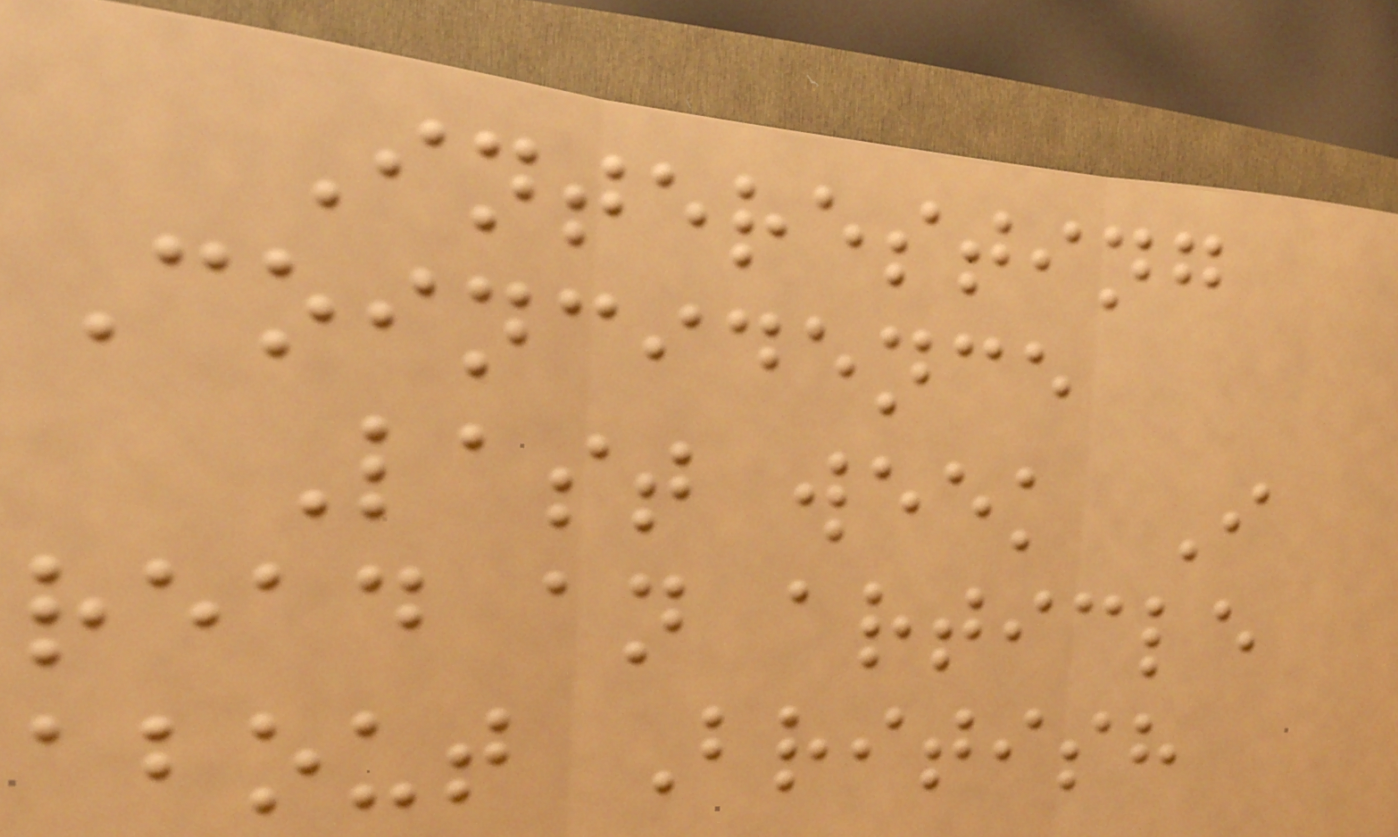Interesting
Coincidence
Last week I
read an article
about British
